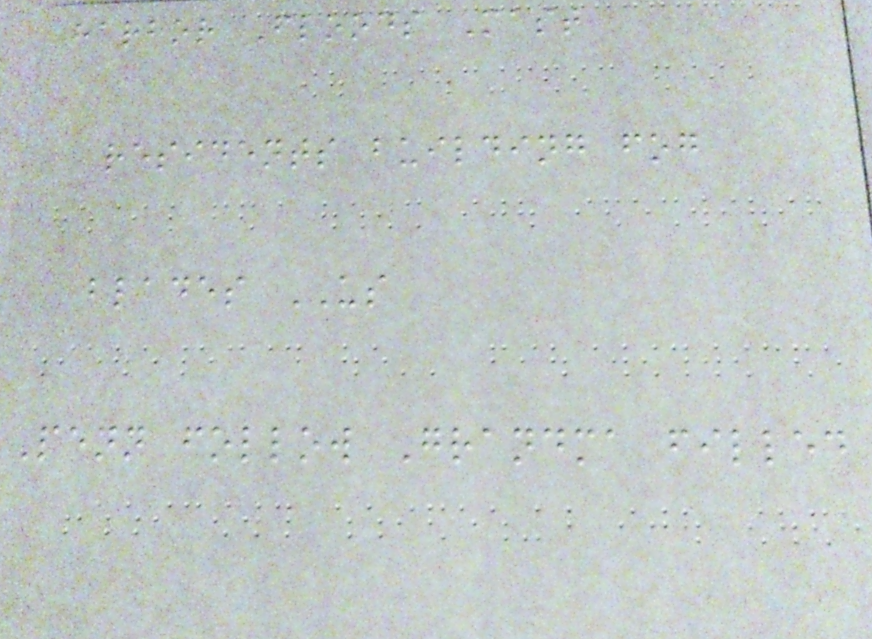harbor Floods Mast
residents building fog
blades US
Penn follow Grandma filled
